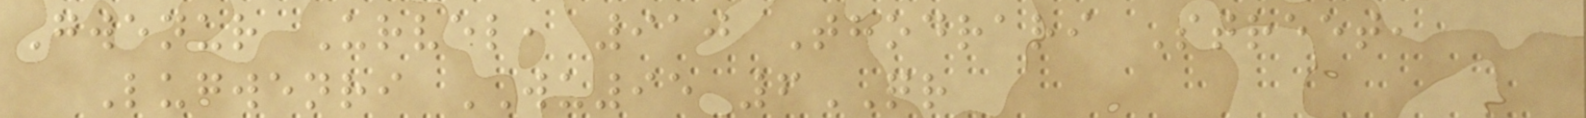Gwenur Urvel, 910 Thodrari Street,
Lugwenri WU95 6QR
